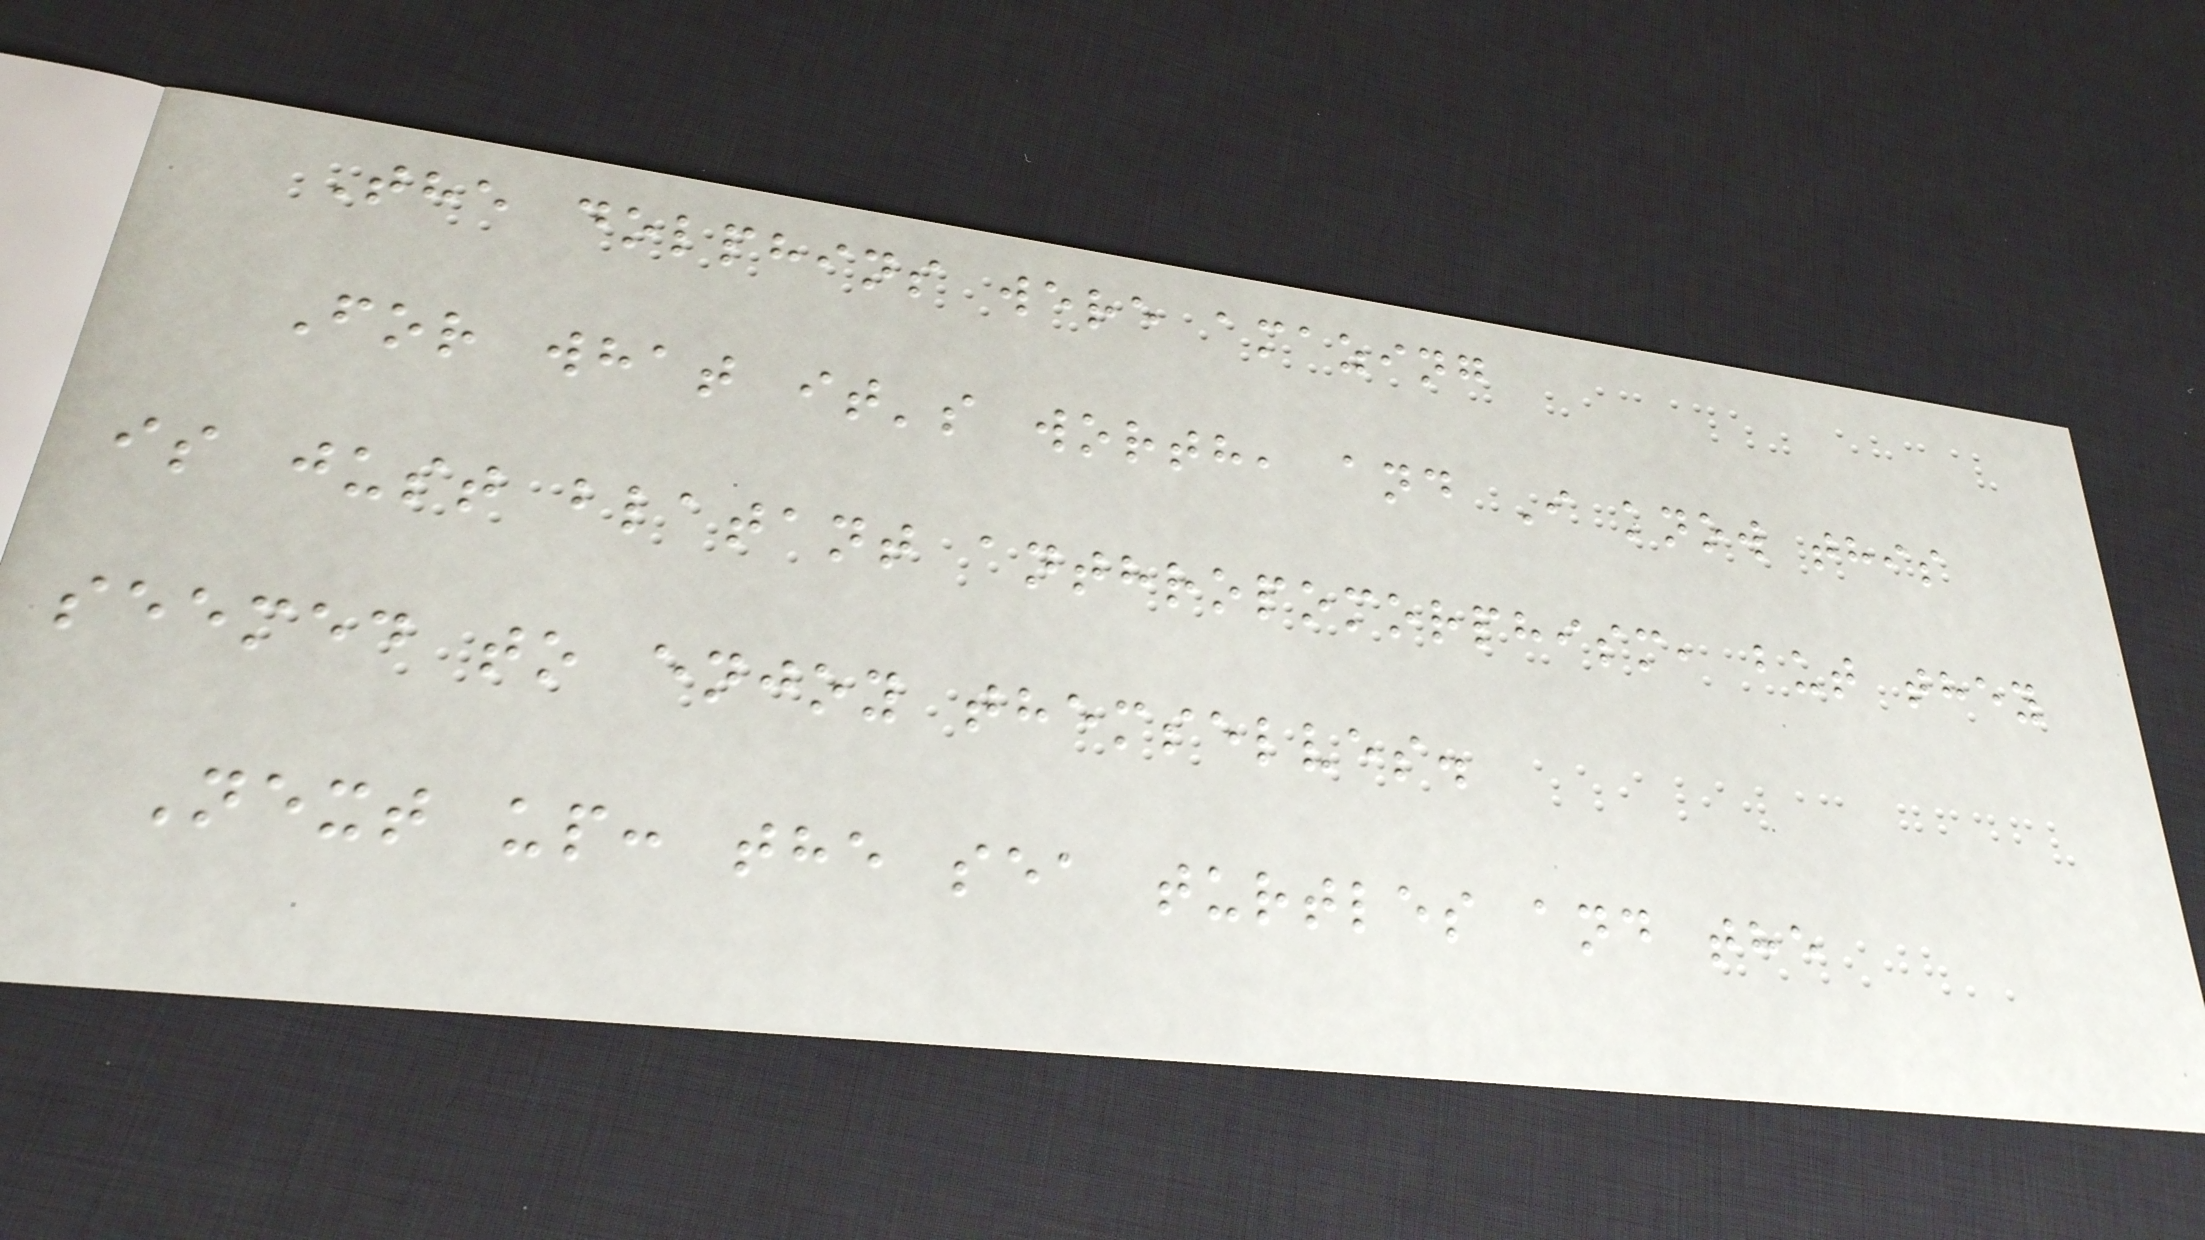The dolphins were amazing
For what it's worth, and I know this
is just blatant anthropomorphism, but they
seemed to enjoy themselves.
Next up: the sea turtles and the
